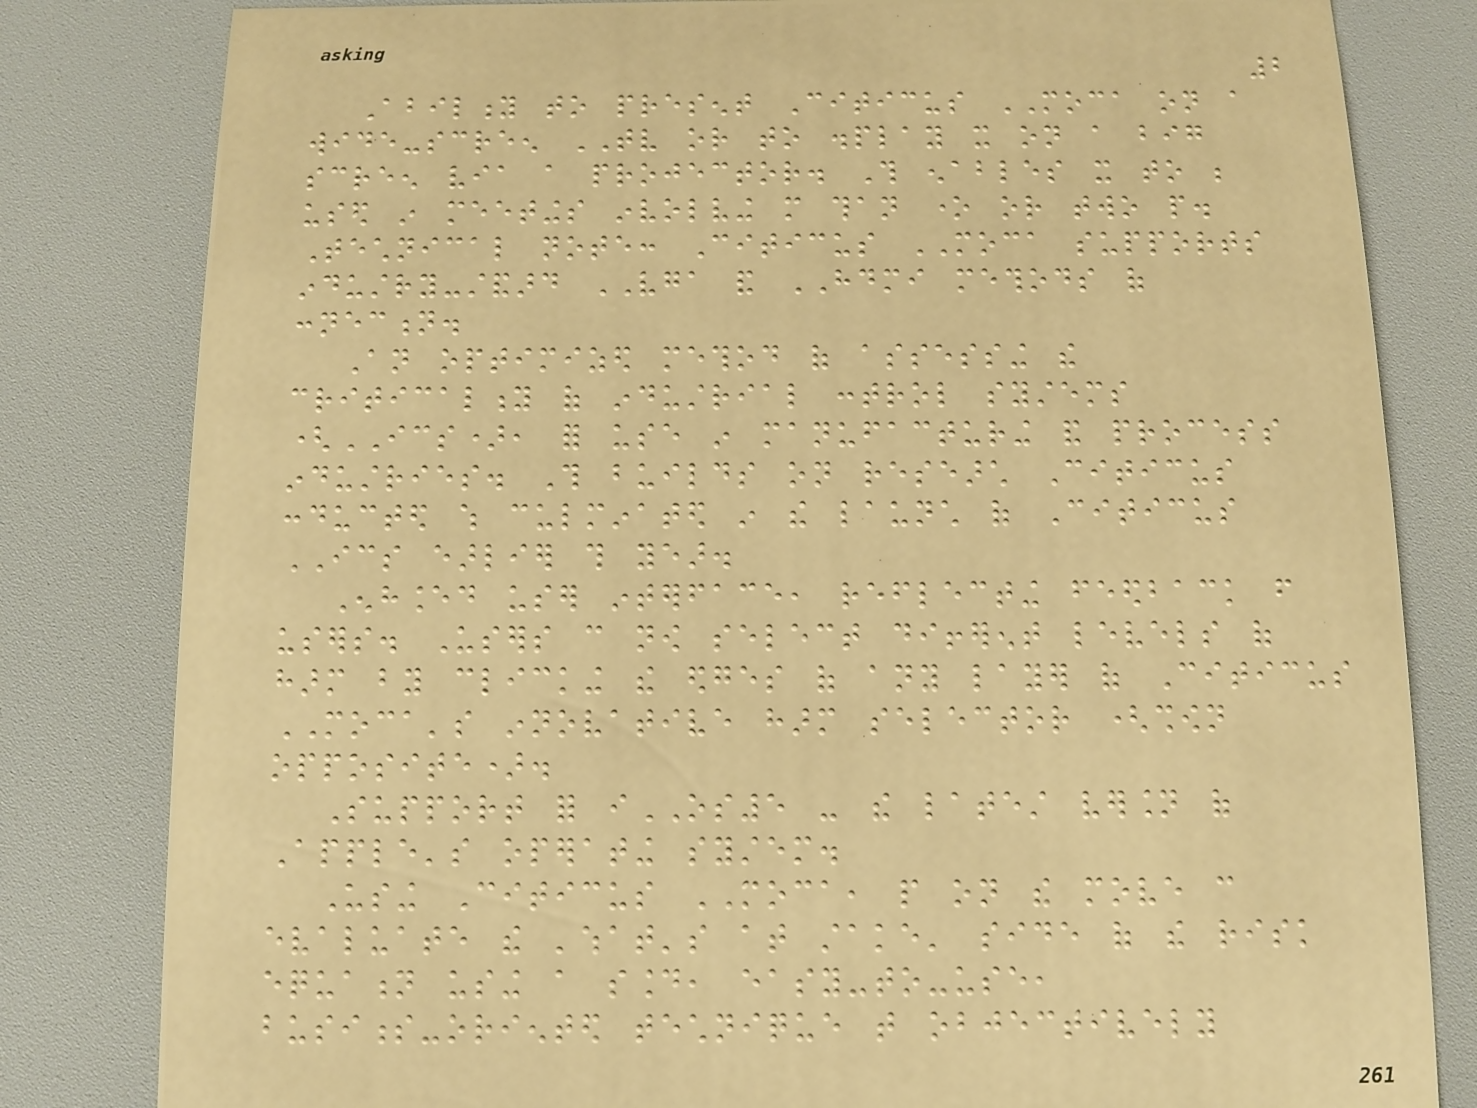2
Ability to present Citicus MOCA on a
wide-screen TV or to display it on a big
screen via a projector. This enables it to be
used in meetings involving more than one or two people.
Technical note: Citicus MOCA supports
industry-standard VGA and HDMI methods of
connection.
An optimized method of assessing the
criticality of industrial control systems
(ICS), for use in manufacturing and process
industries. This builds on research Citicus
conducted which culminated in the launch of Citicus
ICS earlier this year.
Enhanced user interface, reflecting feedback from
users. Users can now select different levels of
harm by clicking the edges of any layer of Citicus
MOCA's innovative harm selector (shown
opposite).
Support for iOS5 - the latest version of
Apple's operating system.
Using Citicus MOCA, people on the move can
evaluate the 'what's at stake' side of the risk
equation using a sound, easy-to-use,
business-oriented technique that objectively
